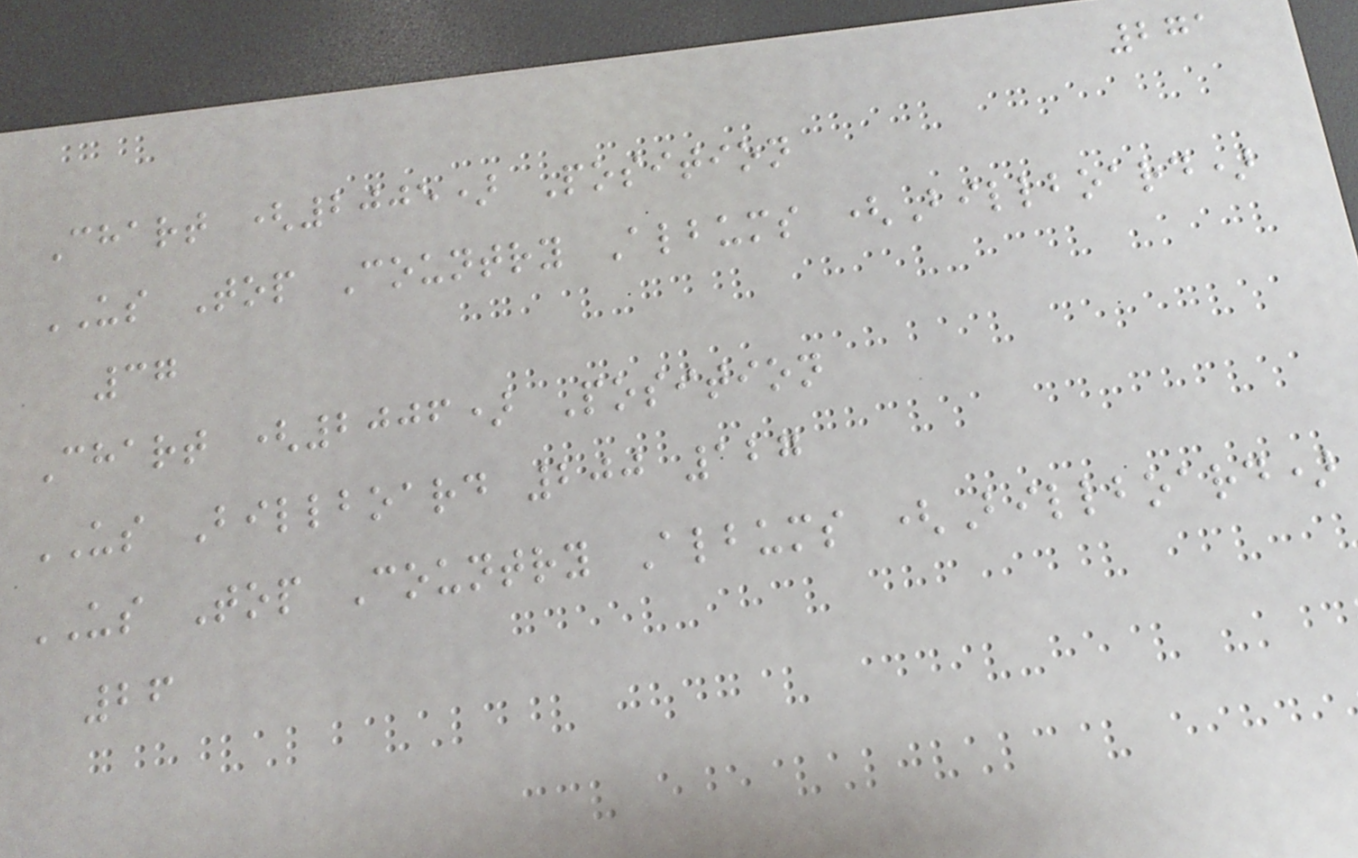271
Chart (2005) Position
US Top Country Albums (Billboard)
37
Chart (2006) Position
US Billboard 200 127
US Top Country Albums (Billboard)
26
